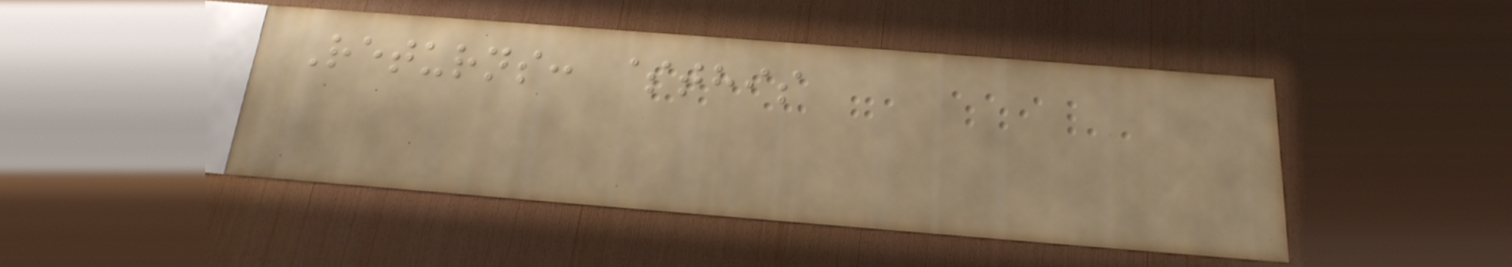Returns: $this
